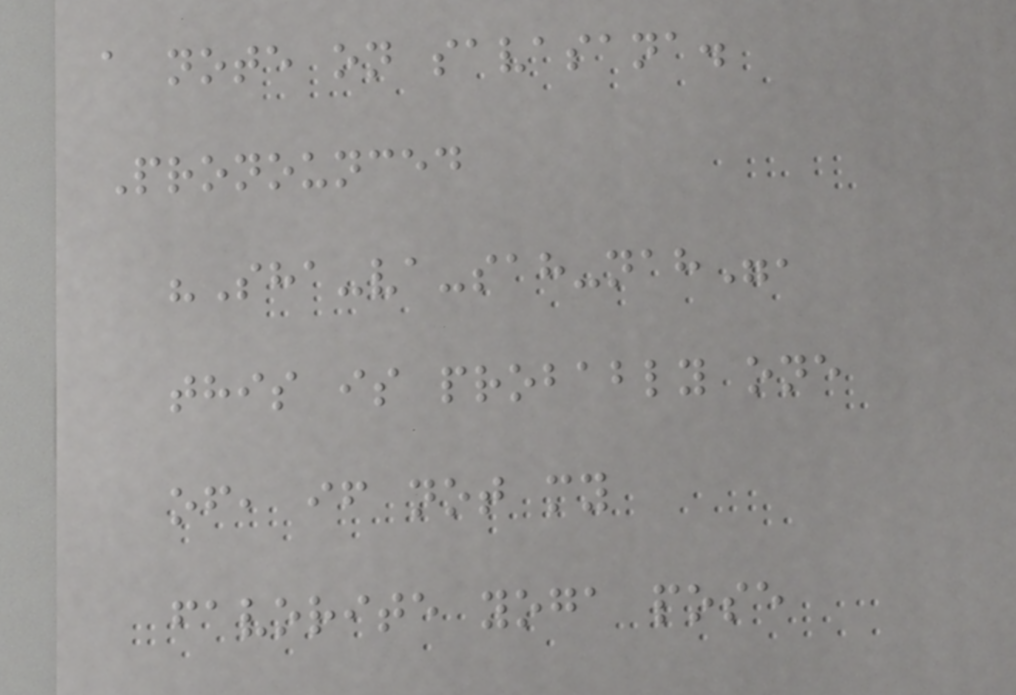a note on savasana.
Pronounced
"Sha-va-sah-nah",
this is probably one
of, if not my
favorite yoga pose
